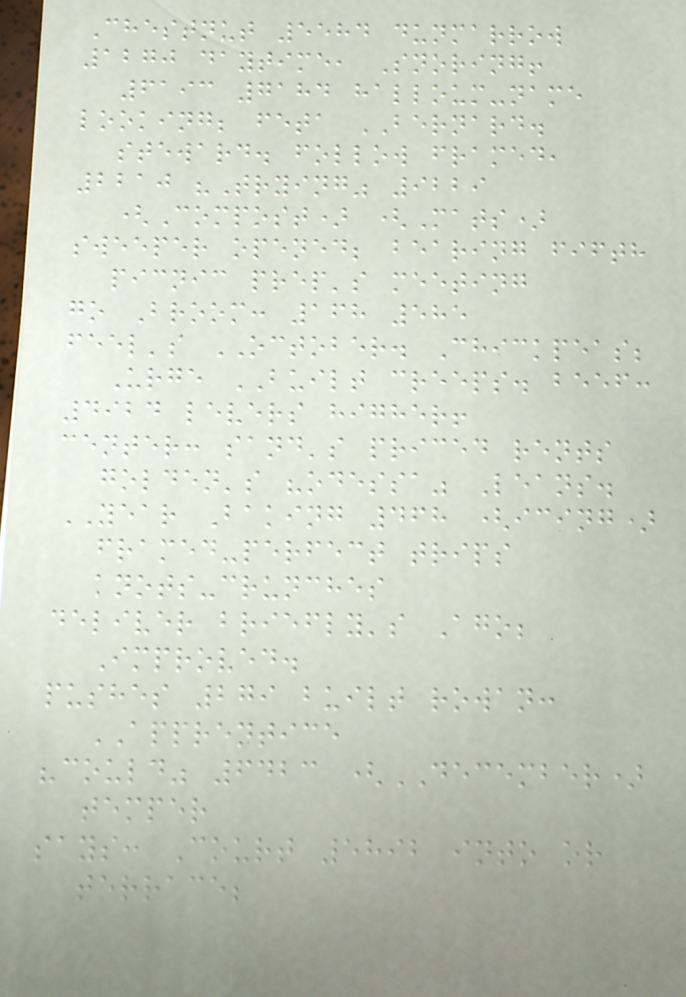Chestnut 5584 dunmarrow
1270 daytime, Snoring!
6193 7184 halloum-name
looking; feta BERNARD.
steward. follow framed,
2210 "Trying" 9229
(Compost) (Mats)
sweeper opened; bearing fifth
picnic prep's meeting
go Broom: 168 585
feel's OCTOBER. Chickpeas;
Urge BUILT creeps. beef:
4924 levers higher!
center: sand's priced rents
golden's "odessa" Leans.
YEAR Baking 468 (icing)
framed-perfect trips
knots-crunches
deliver briefly's Ago;
Improved.
pushes 279 built rowan:
APPRENTICE
"could" 6423 (DECEMBER)
temper
says: Court 5892 into or
terrace;
